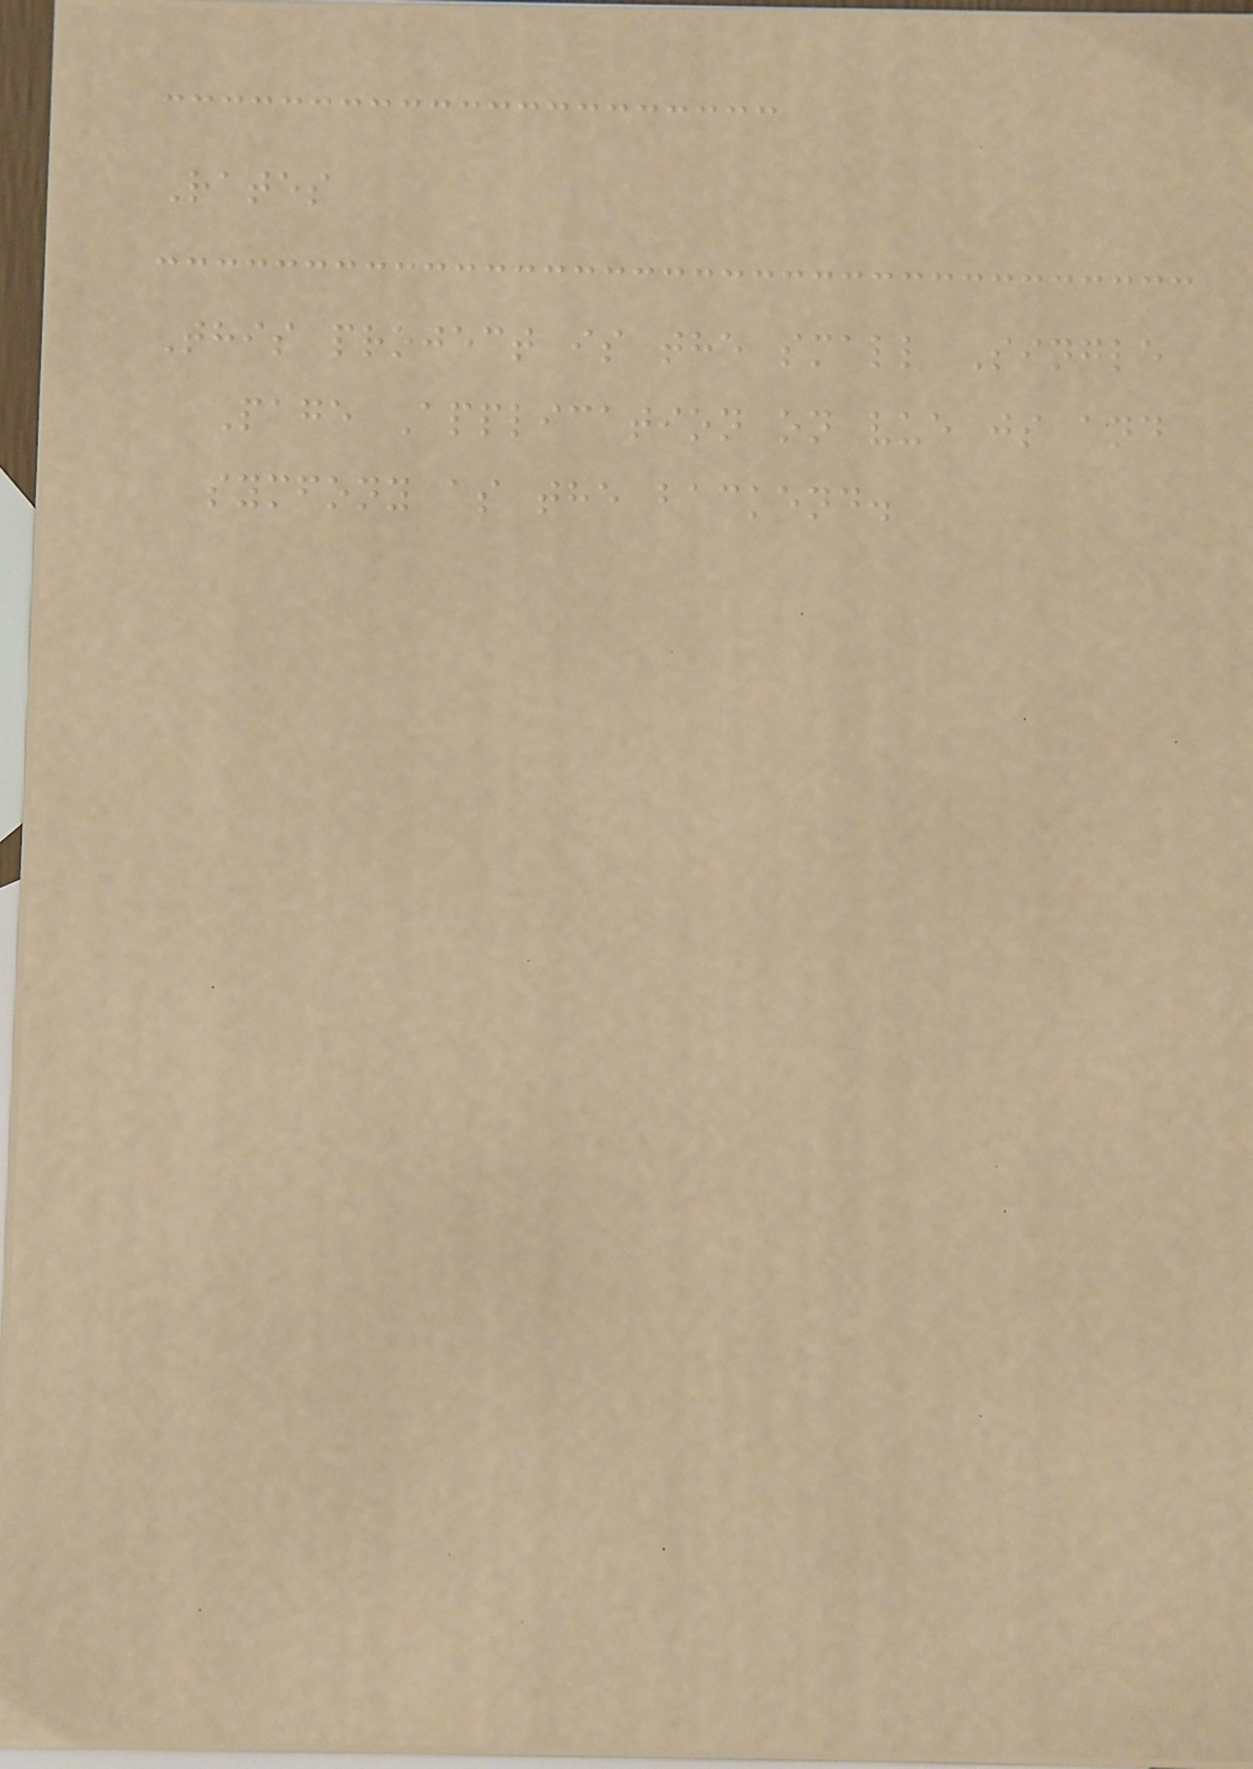Rates
This project is the small Single
Page Application on vue js and
symfony as the backend.
